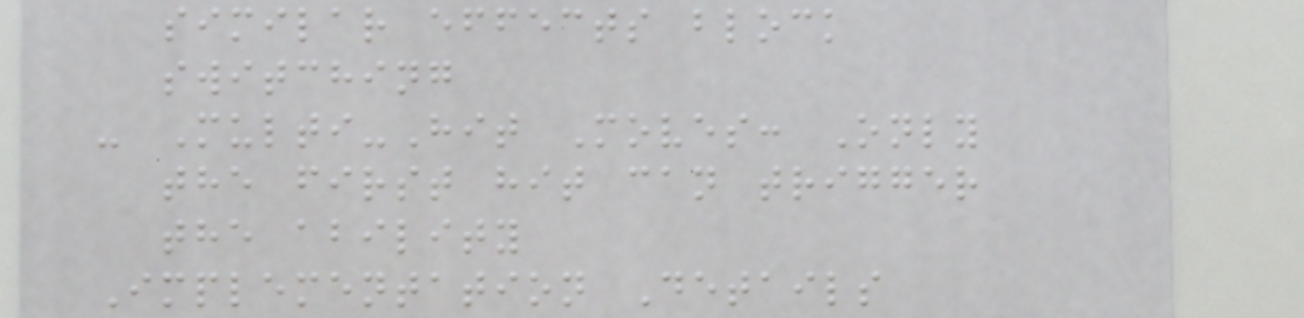similar effects block
switching
- Multi-Hit Moves: Only
the first hit can trigger
the ability
Implementation Details
